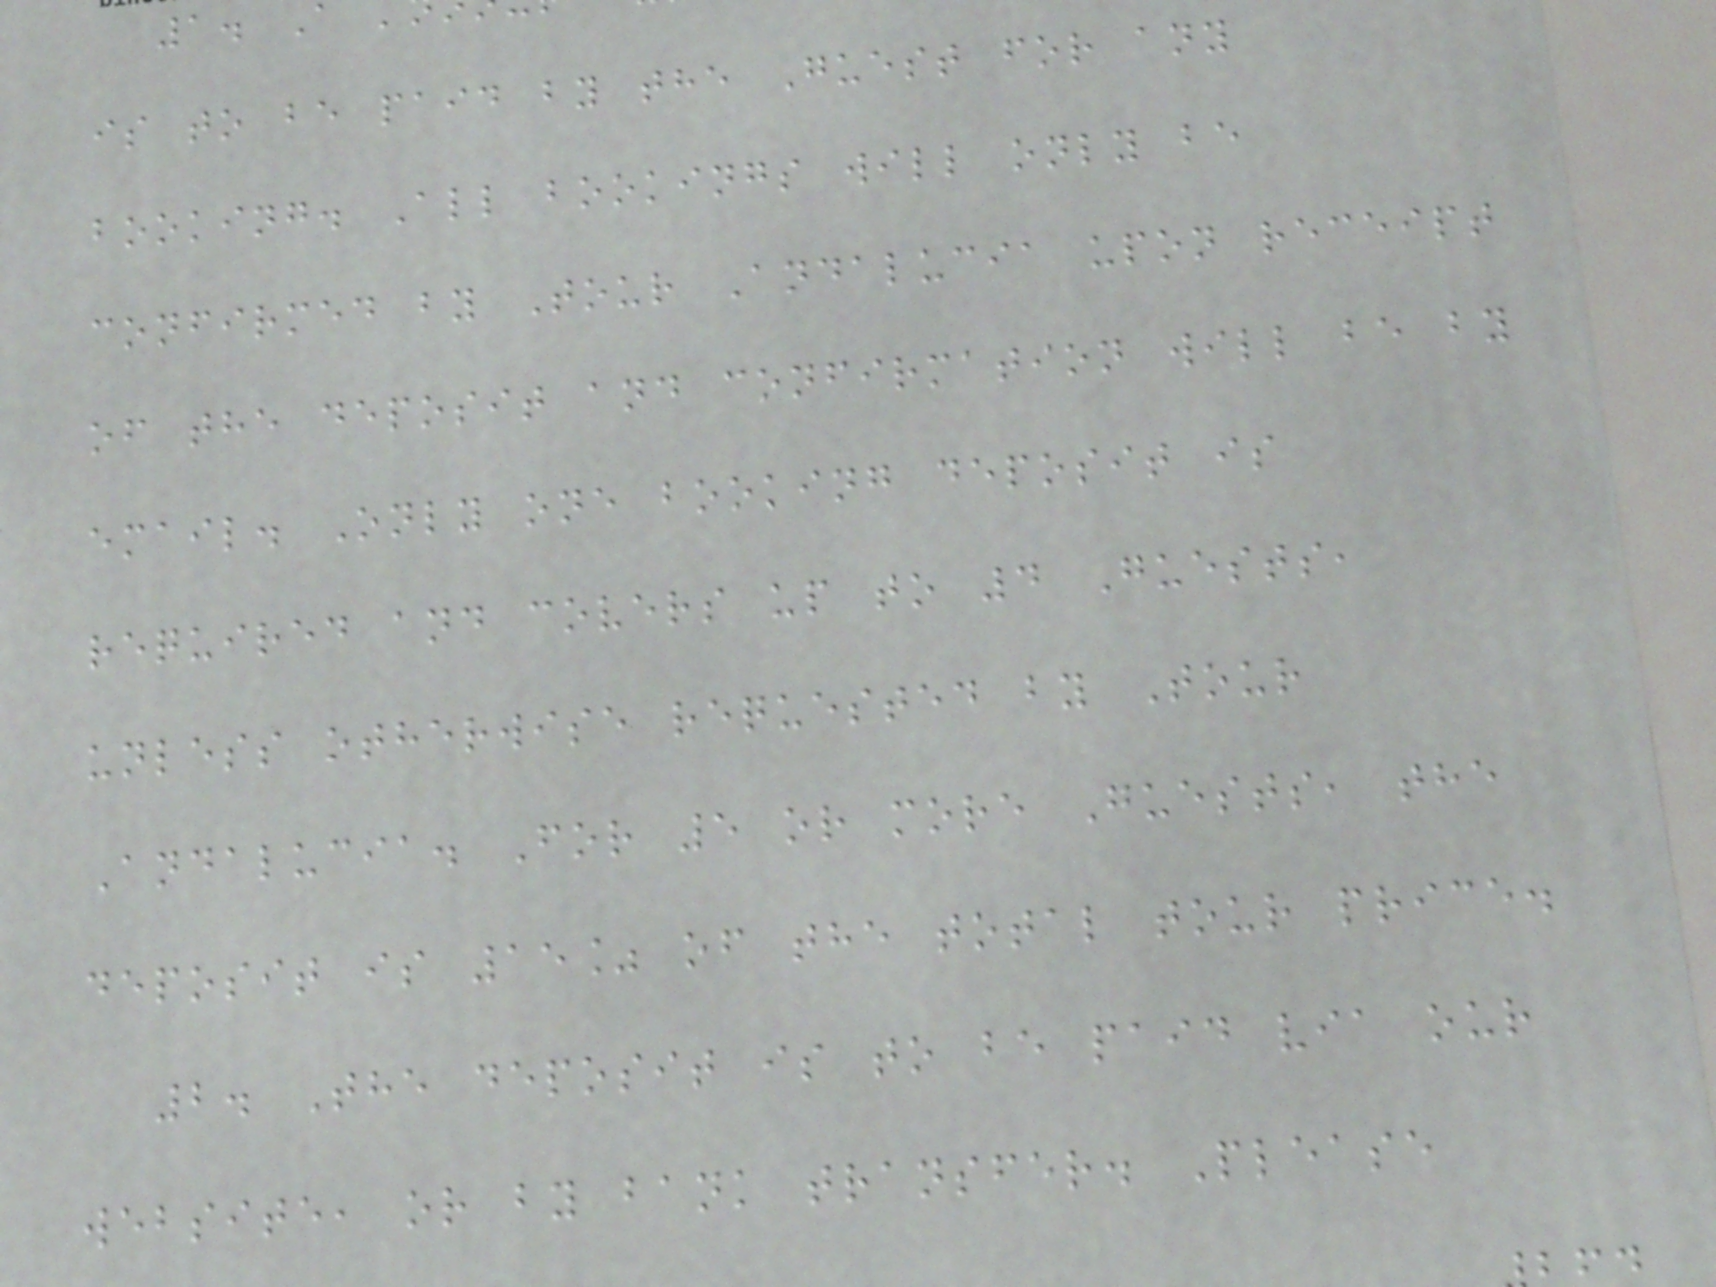is to be paid by the Guest for any
booking. All bookings will only be
confirmed by Tour Andalucia upon receipt
of the deposit and confirmation will be by
email. Only one booking deposit is
required and covers up to 4 Guests,
unless otherwise requested by Tour
Andalucia. For 5 or more Guests, the
deposit is 15% of the total tour price.
2. The deposit is to be paid via our
website, or by bank transfer. Please
